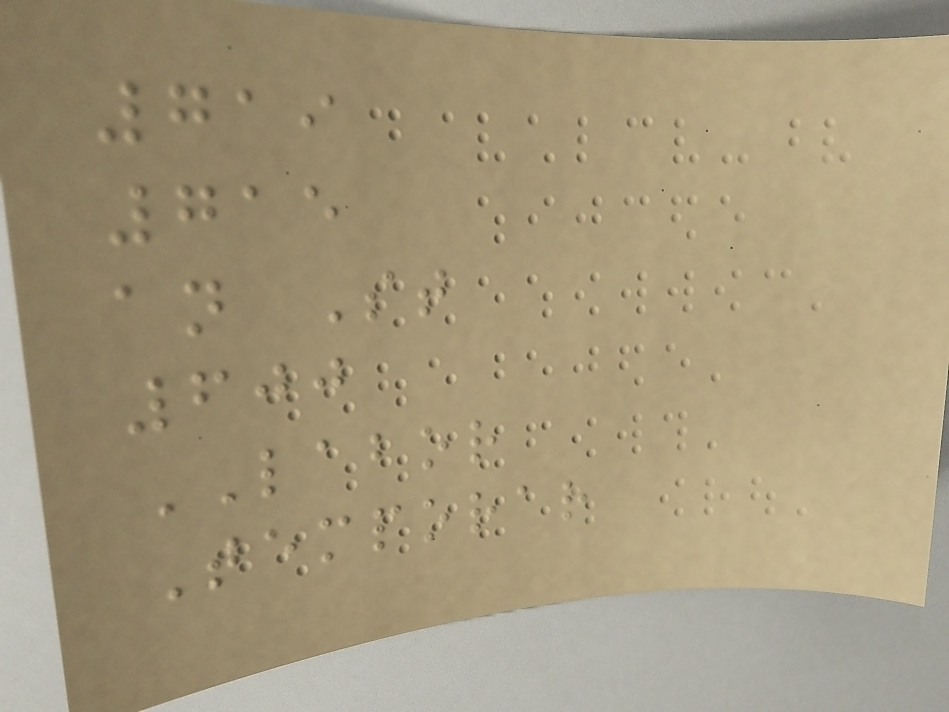719
715
an St
600
LABOR
Temporar
